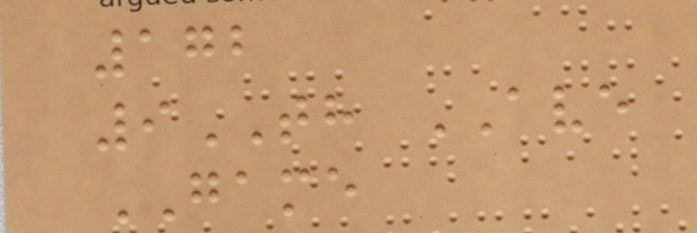172
9TH AVE
GAME
